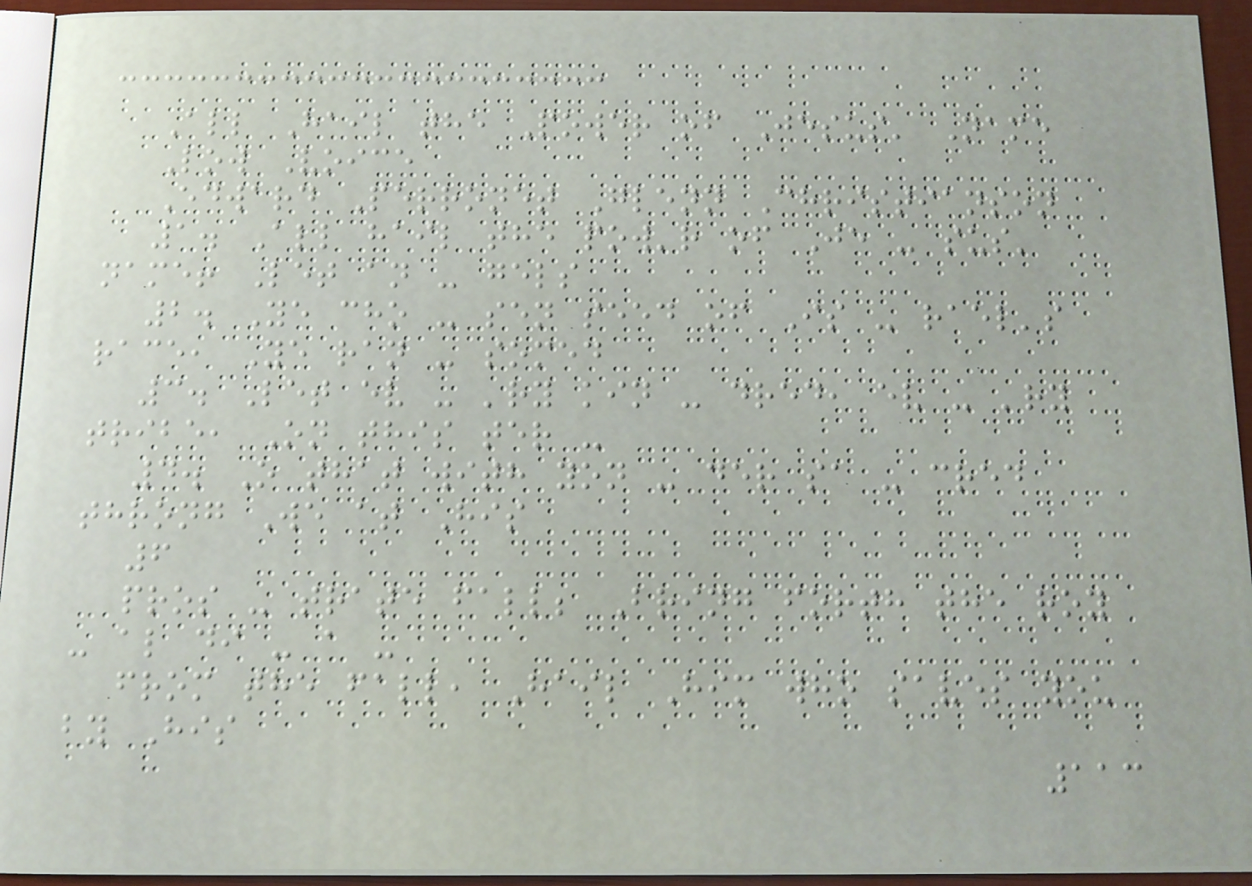All Hail the Power of Jesus' Name
Low Voice
Edward Perronet Glenn Christianson
1. All hail the pow'r of Je - sus'
name! Let an - gels
2. Ye cho - sen seed of Is - rael's
race, Ye ran - somed
3. Let ev - 'ry kin - dred, ev - 'ry
tribe, On this ter -
4. O that with yon - der sa - cred
throng We at His
6
pros - trate fall; Bring forth the roy
- al di - a -
from the fall, Hail Him who saves you
by His
113
